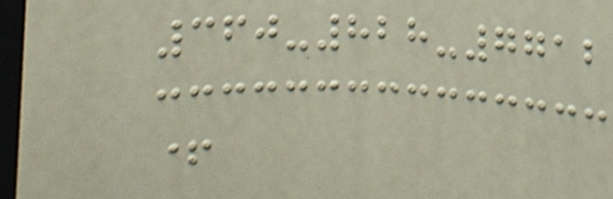360-828-7712
+
